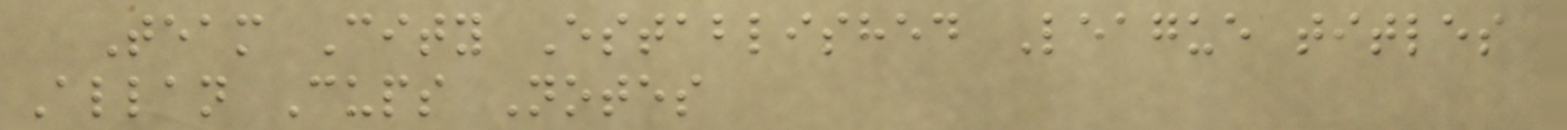Team City Established League titles
Allan Cups Notes
